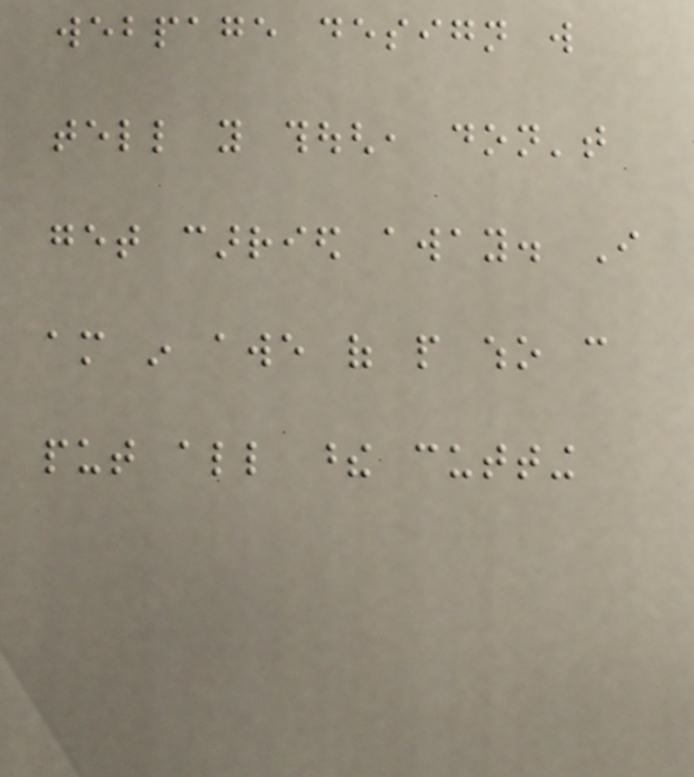webpage design will
tell you though, don't
get carried away. I
am in awe of people who can
put all these cutting
